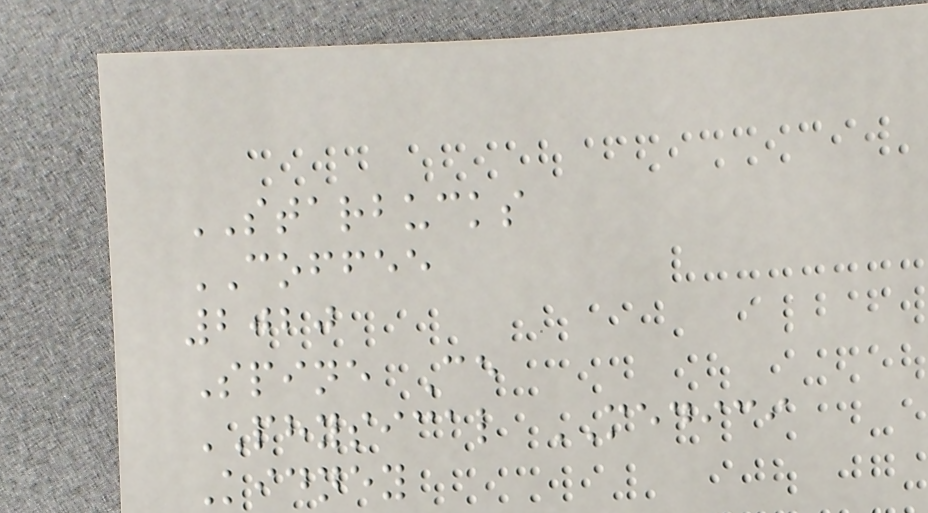STARBUCKS
COFFEE
2020
Spine Ce
PHYSICAL MEDICI
Kidney
